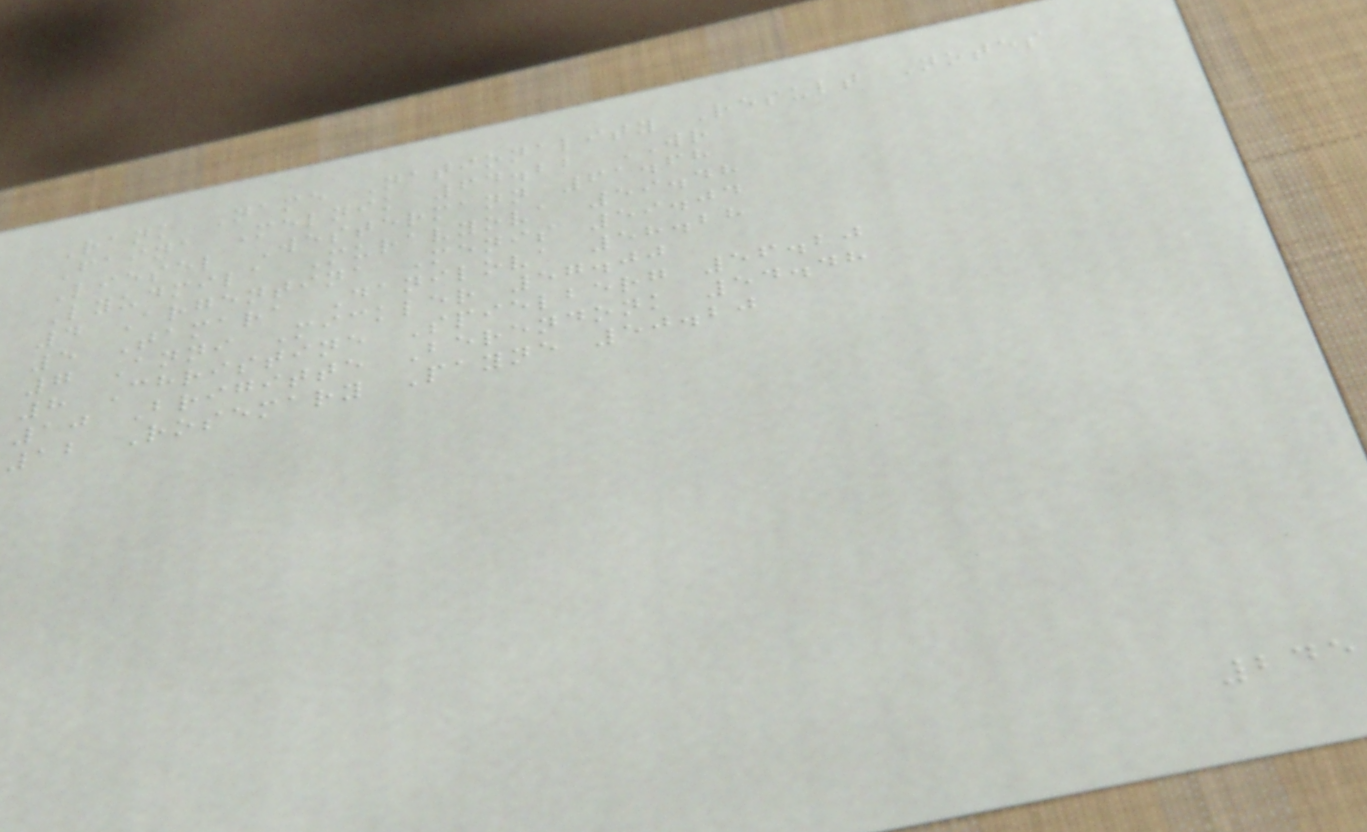Rank Name Nationality Result Notes
Faina Melnik 64.22 WR
Liesel Westermann 61.68
Lyudmila Muravyova 59.48
4 Argentina Menis 59.04
5 Tamara Danilova 58.28
7 Anni Mickler 57.00
8 Christine Spielberg 56.20
10 Brigitte Berendonk 54.48
12 Rosemary Payne 50.20
245
